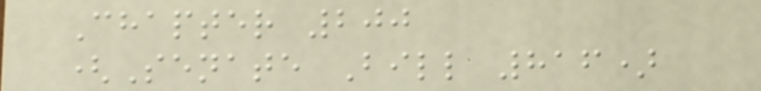Chapter 200
(Senate Bill 816)
